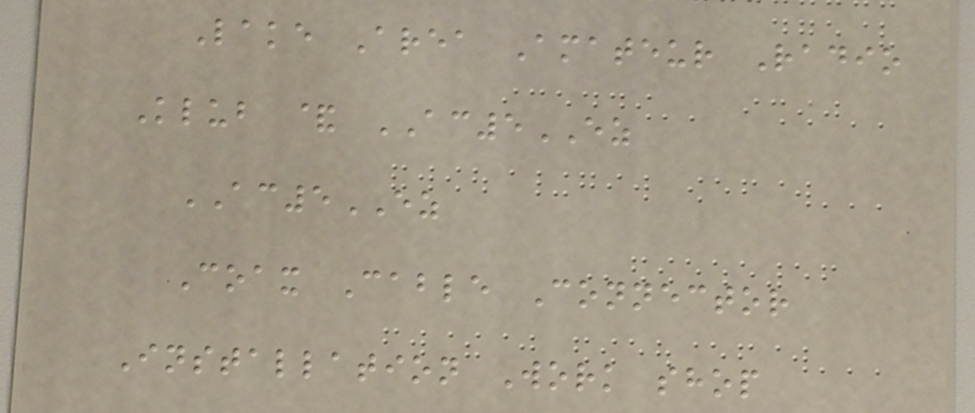Lake Area Amateur Radio
Klub & AC5EZ
AC5EZ
Coax Cable Connector
Installation Work shop
